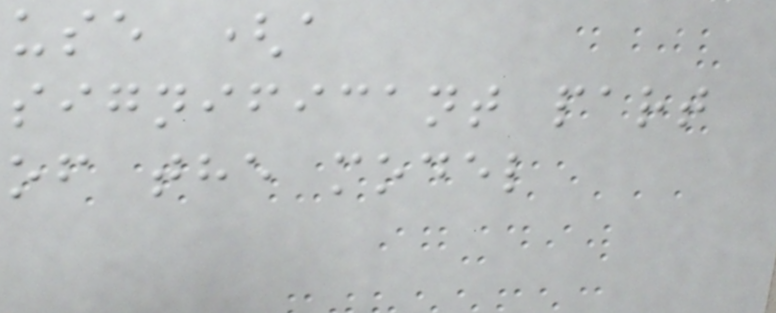use (a
significant part
of the model
